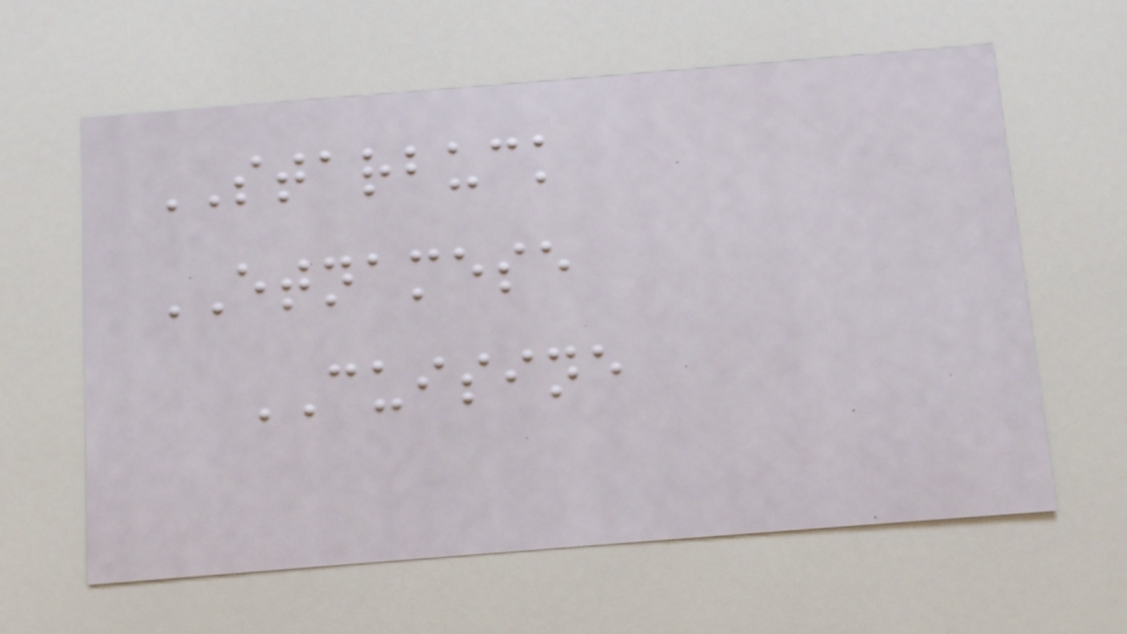STARBUCK
ETNAMESE
CUISINE
